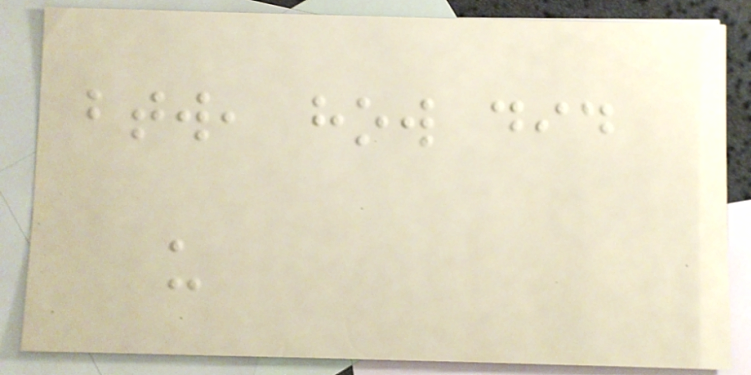btw, how did
u
